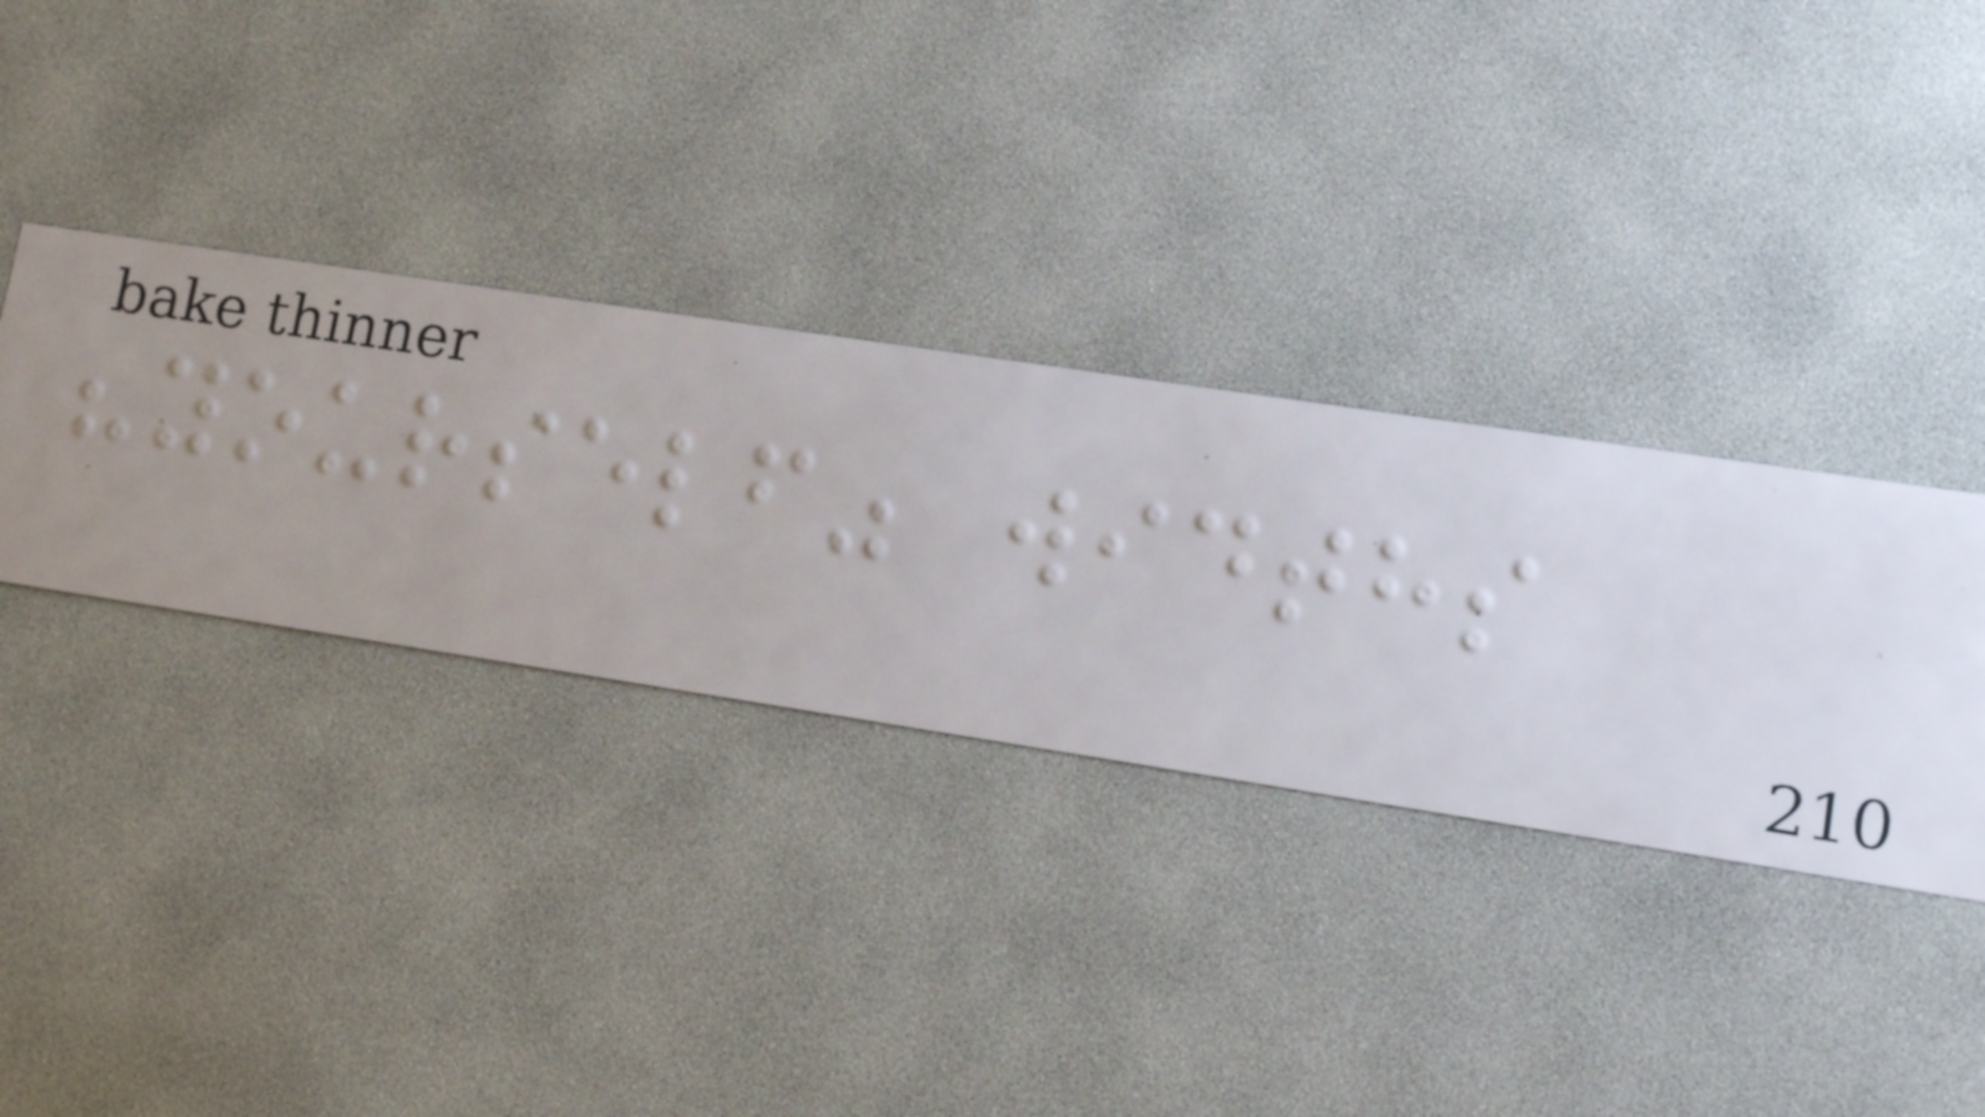"yourself" widths
